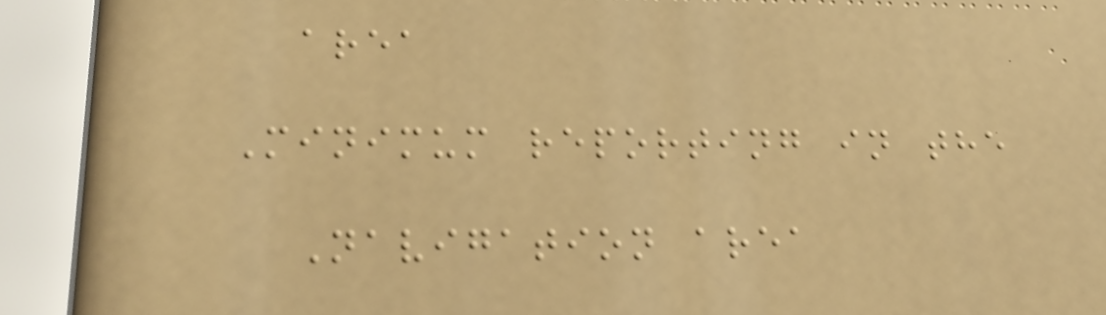area
Minimum reporting in the
Navigation area
